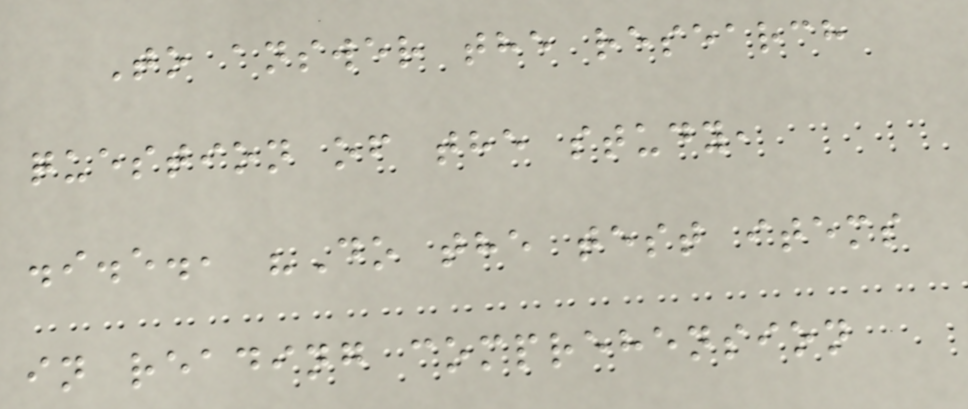To answer the research
question of the study,
.i.e., "Do the test items
in reading comprehension
